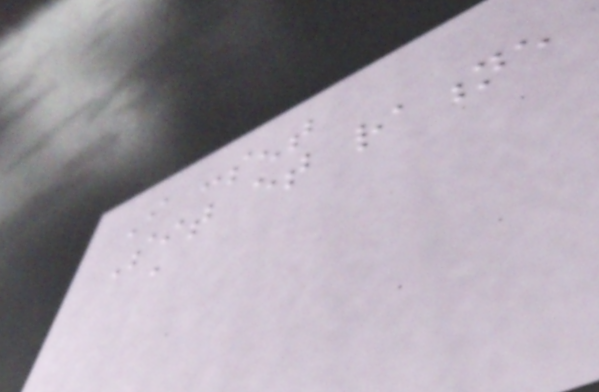I consent
Sit et ratione
a
